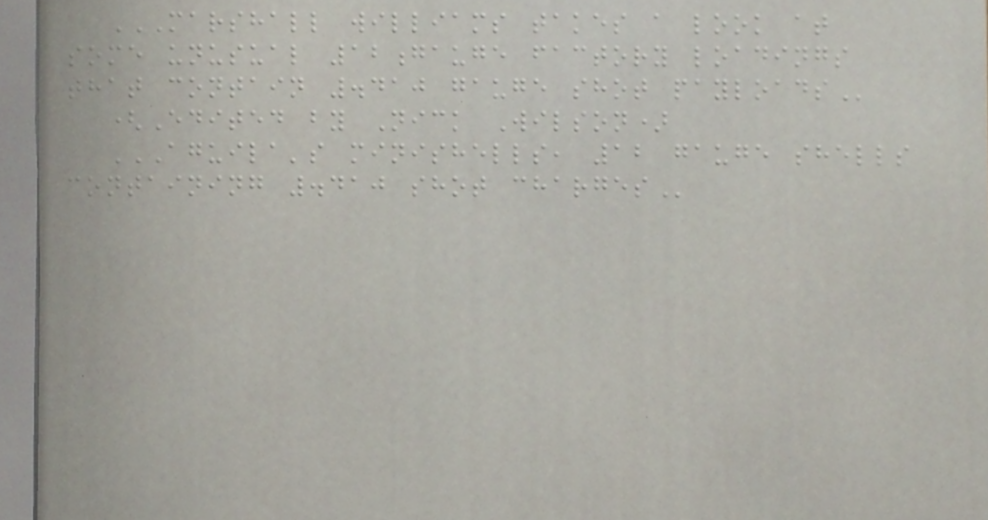MARSHALL WILLIAMS TAKES A LOOK AT
SOME UNUSUAL 12GAUGE FACTORY LOADINGS
THAT CONTAIN .410 GAUGE SHOT PAYLOADS
(Edited by Nick Wilson)
AGUILA'S MINISHELLS, 12 GAUGE SHELLS
CONTAINING .410 SHOT CHARGES
